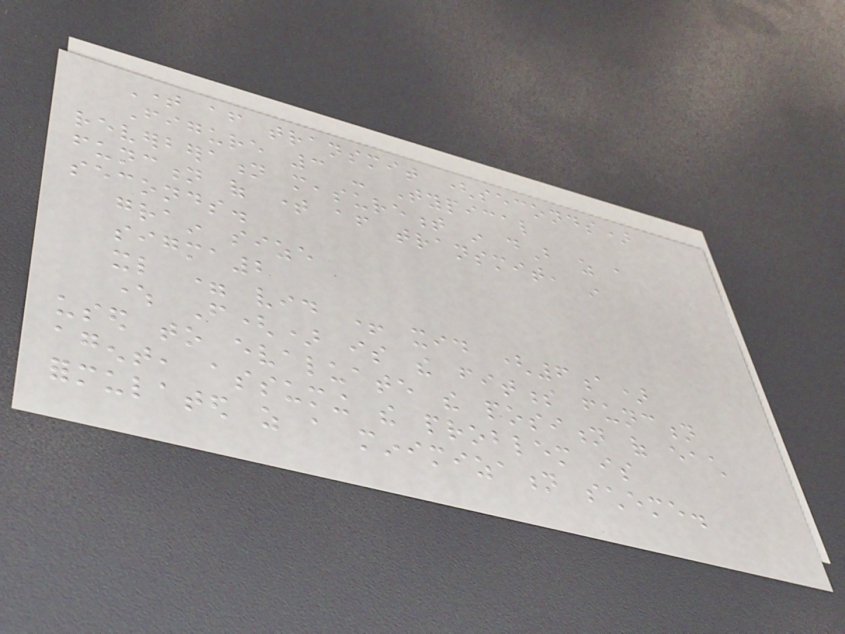Time after transmit (seconds)
Figure 3 - Typical
reverberation measurement in dB as a
function of time after transmit, in
seconds.
grain size
sigma2
xl = vid + xid (6a)
where F() is the fitness function
used to evaluate the position of each
agent, assuming the problem is
formulated as a minimization scheme.
